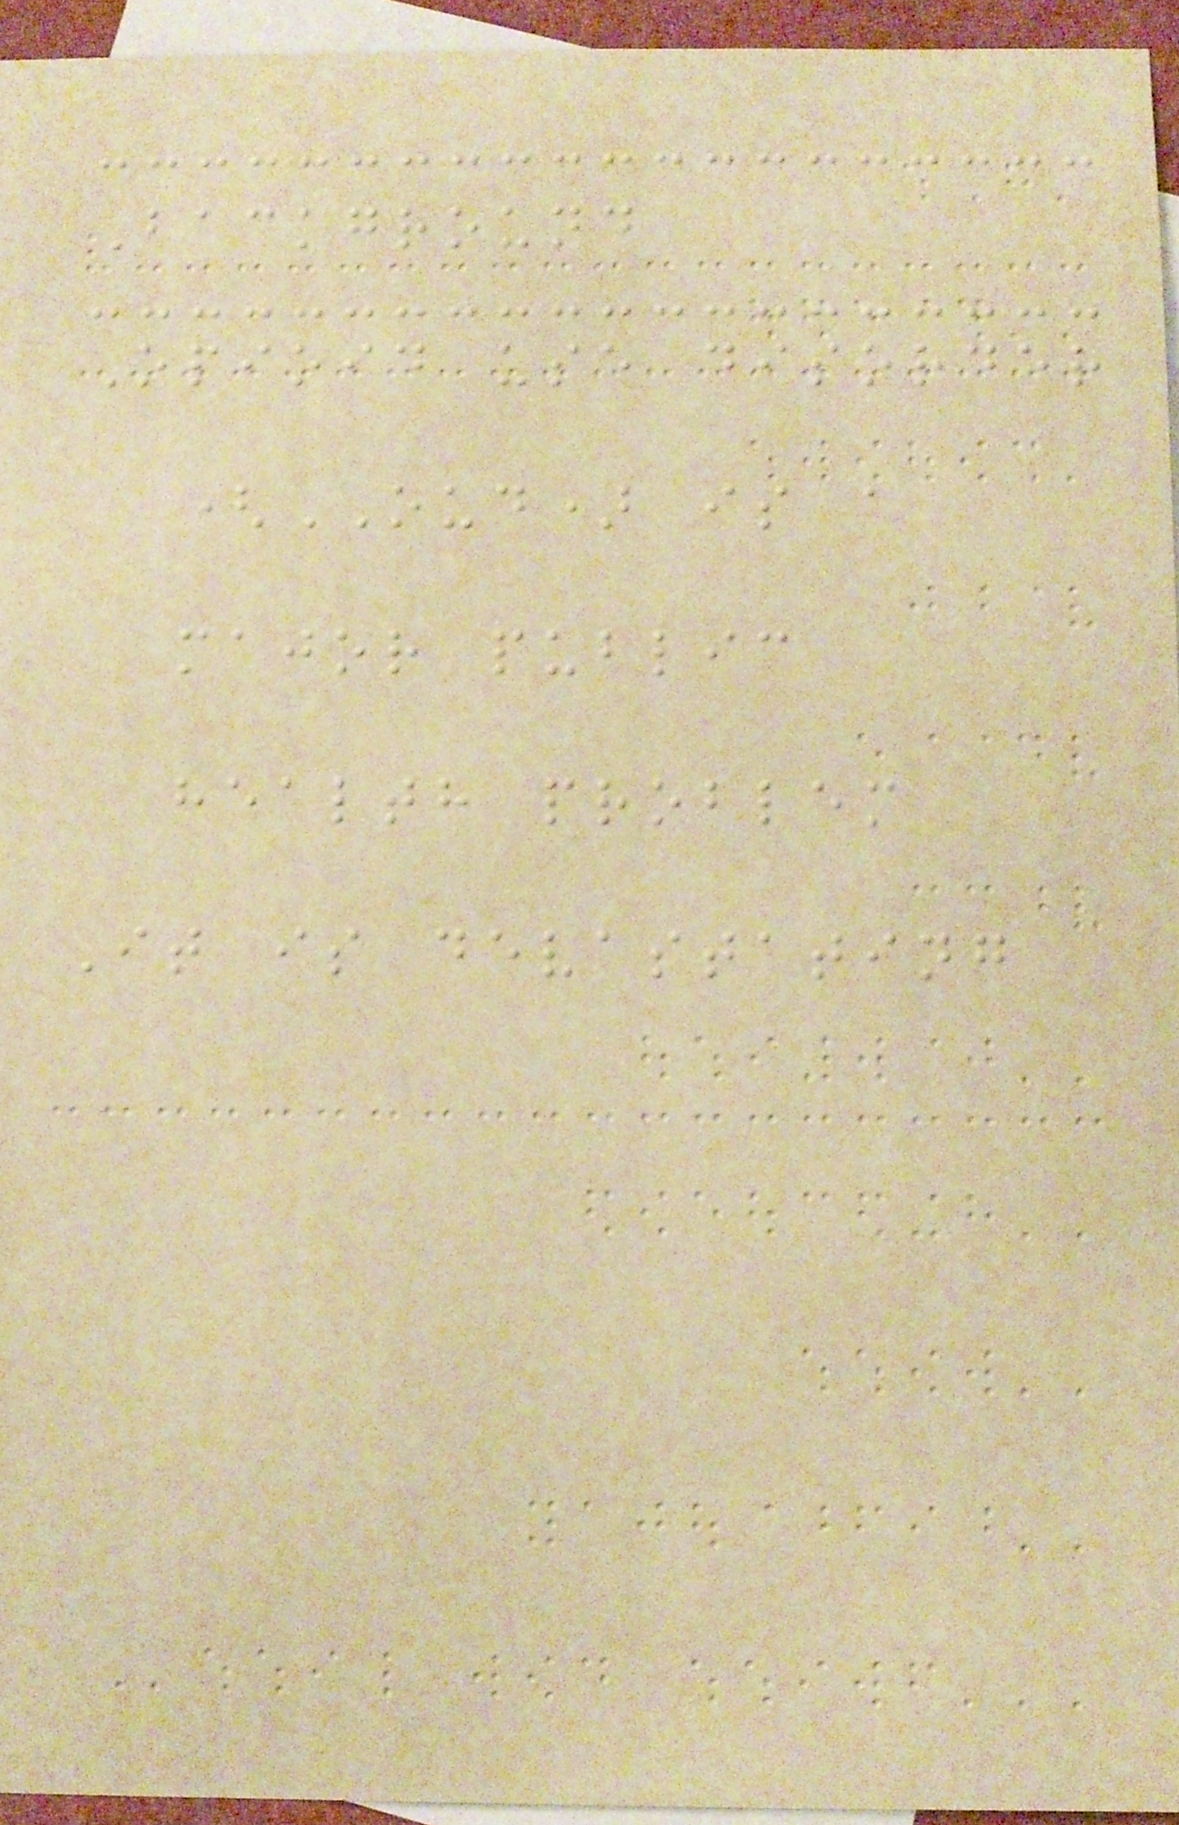Background
Opioid use disorder
(OUD) is a
major public
health problem
It is devastating
